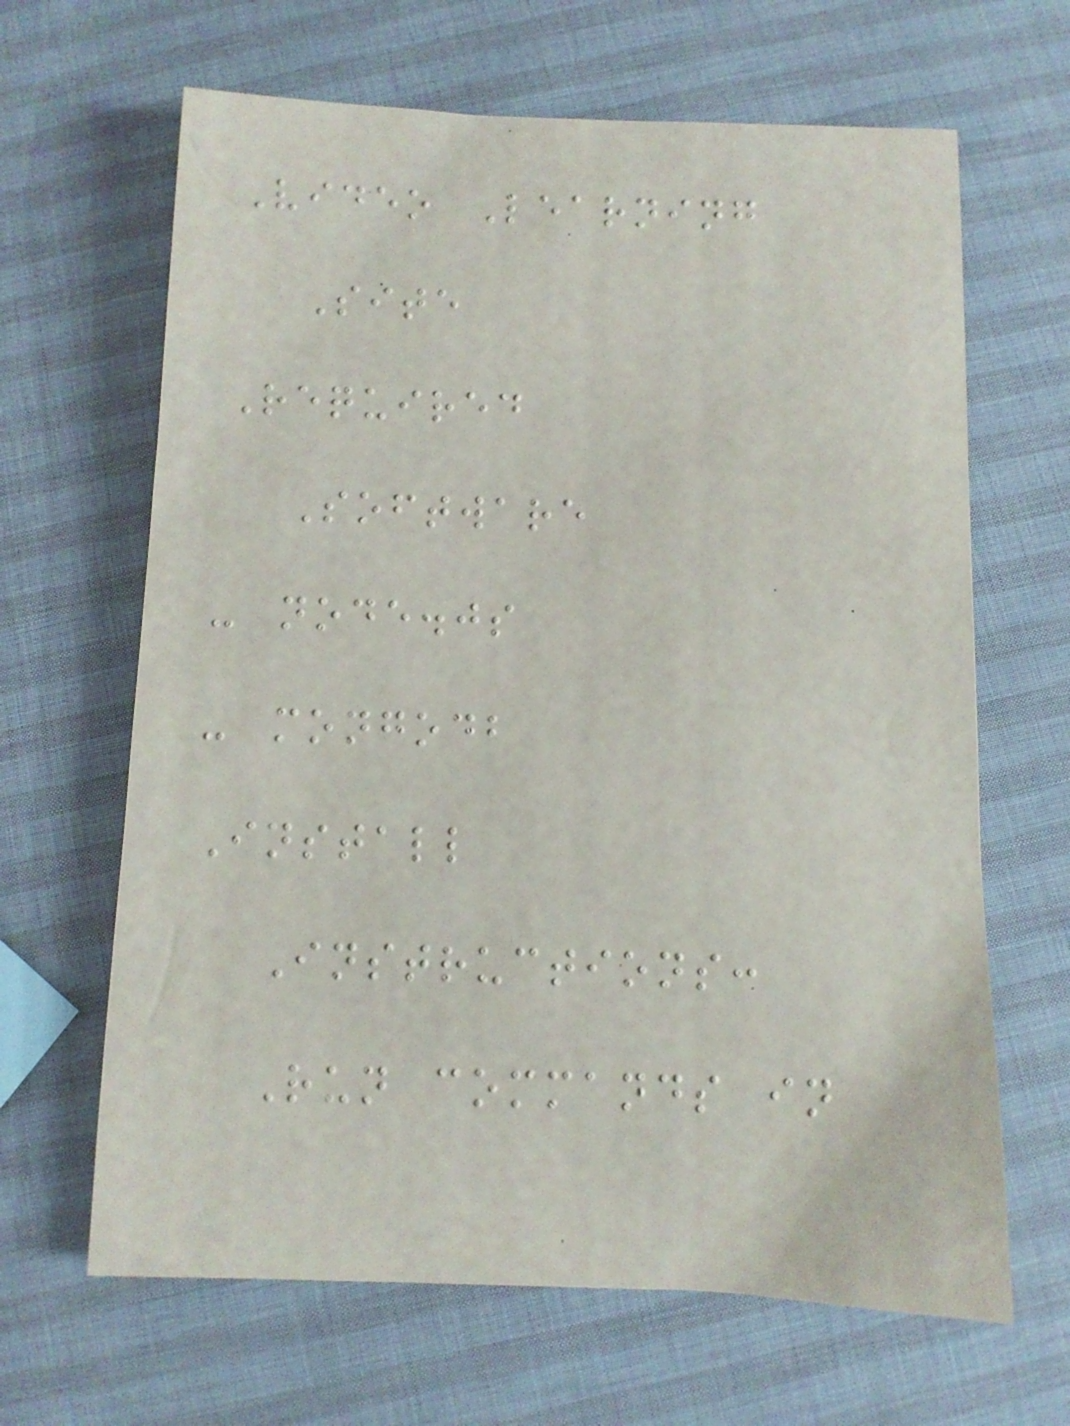Video Learning
Site
Required
Software
- node.js
- mongodb
Install
Instructions:
Run commands in
